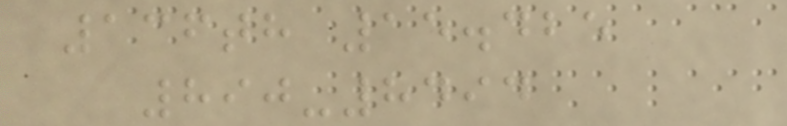136th 15.425
890-8494
